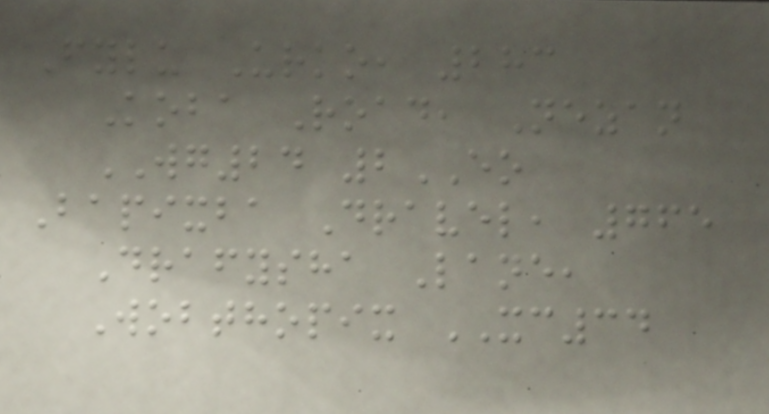Fylu Urko, 283
Koba Road, Nezan
WG24 2EO
Bapixba Dravel, 765
Drafysha Lane,
Wobthopix XC34
